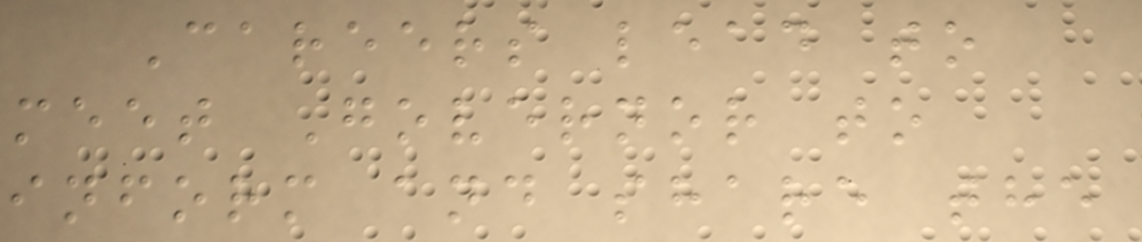Careers lead to
meet Governor to
inform and share the
